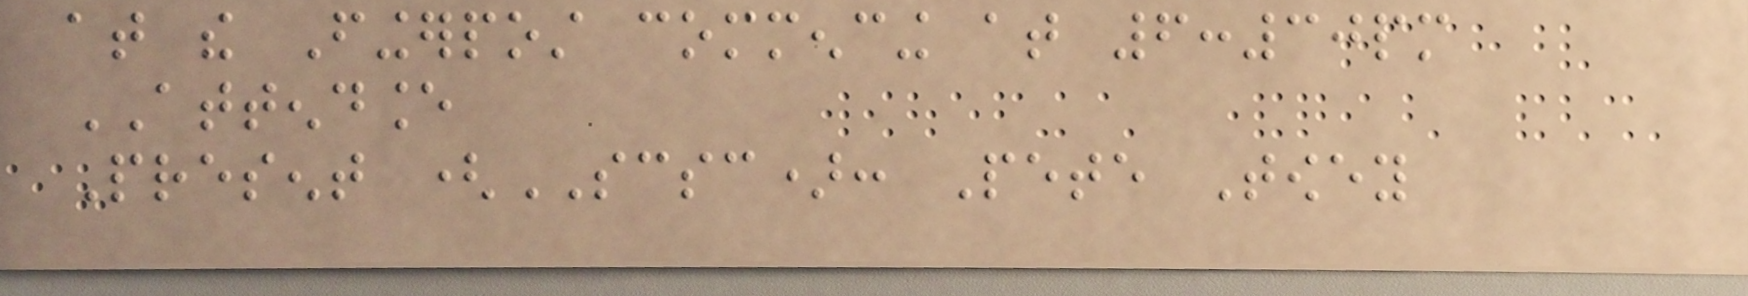at the Fingerpost commencing at 6:30pm
ATTENDANCE
Present (SCSC): Pete Towey
